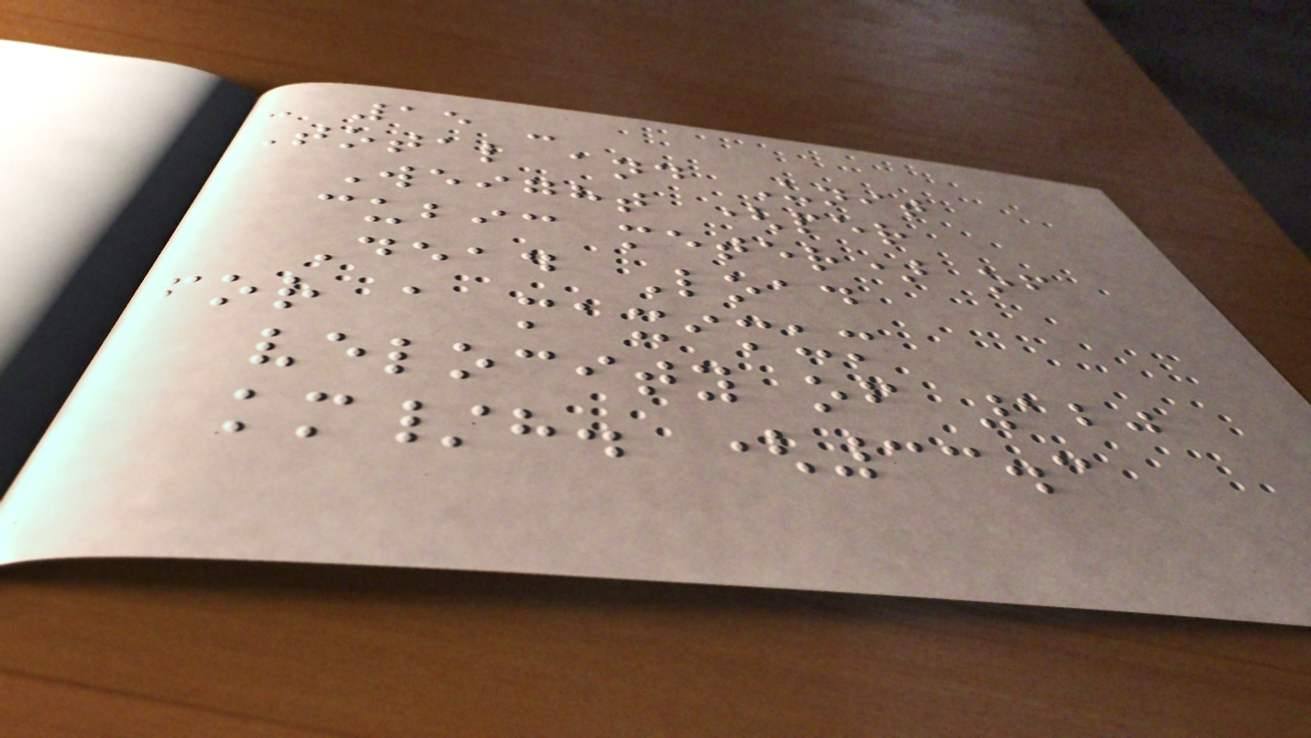- 15 -
Total and Unit
Weight (per
cubic meter) of
Dead Load
for a maximum
velocity of 120
km/h. (33.3
